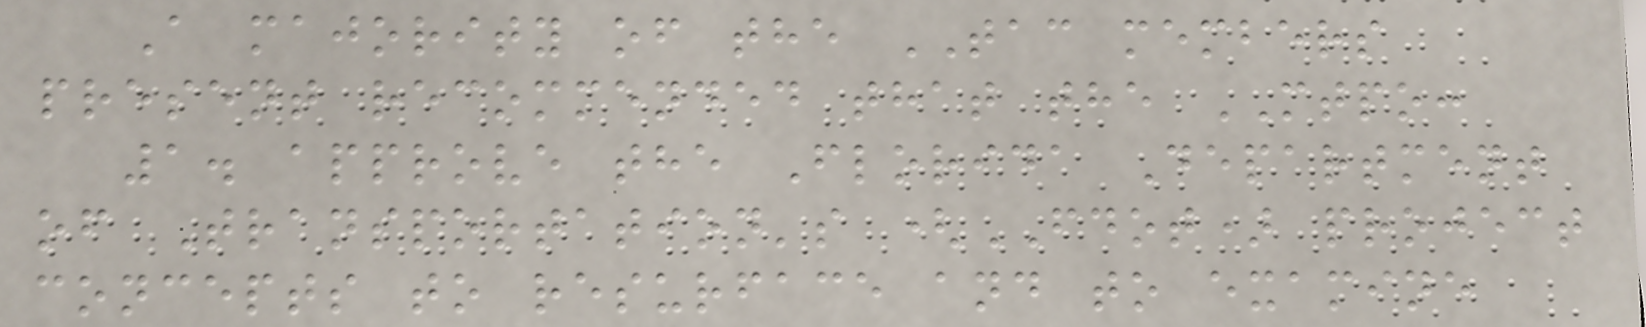A majority of the TAC members
present recommended that the MTPO:
1. approve the Florida Department
of Transportation's (FDOT) project
concepts to resurface and to examine
